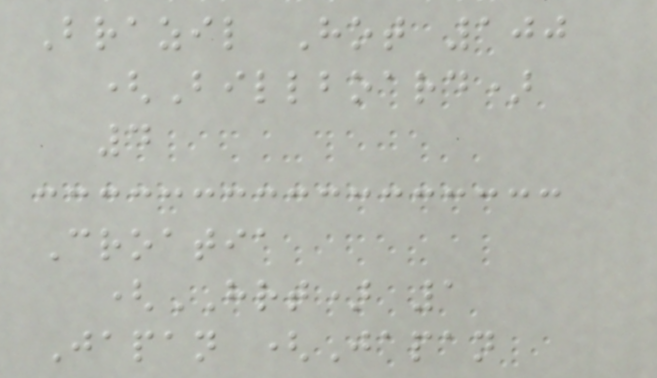Brazil Hot 100
(Billboard)
4
Croatia
(HRT) 1
Japan (Japan
